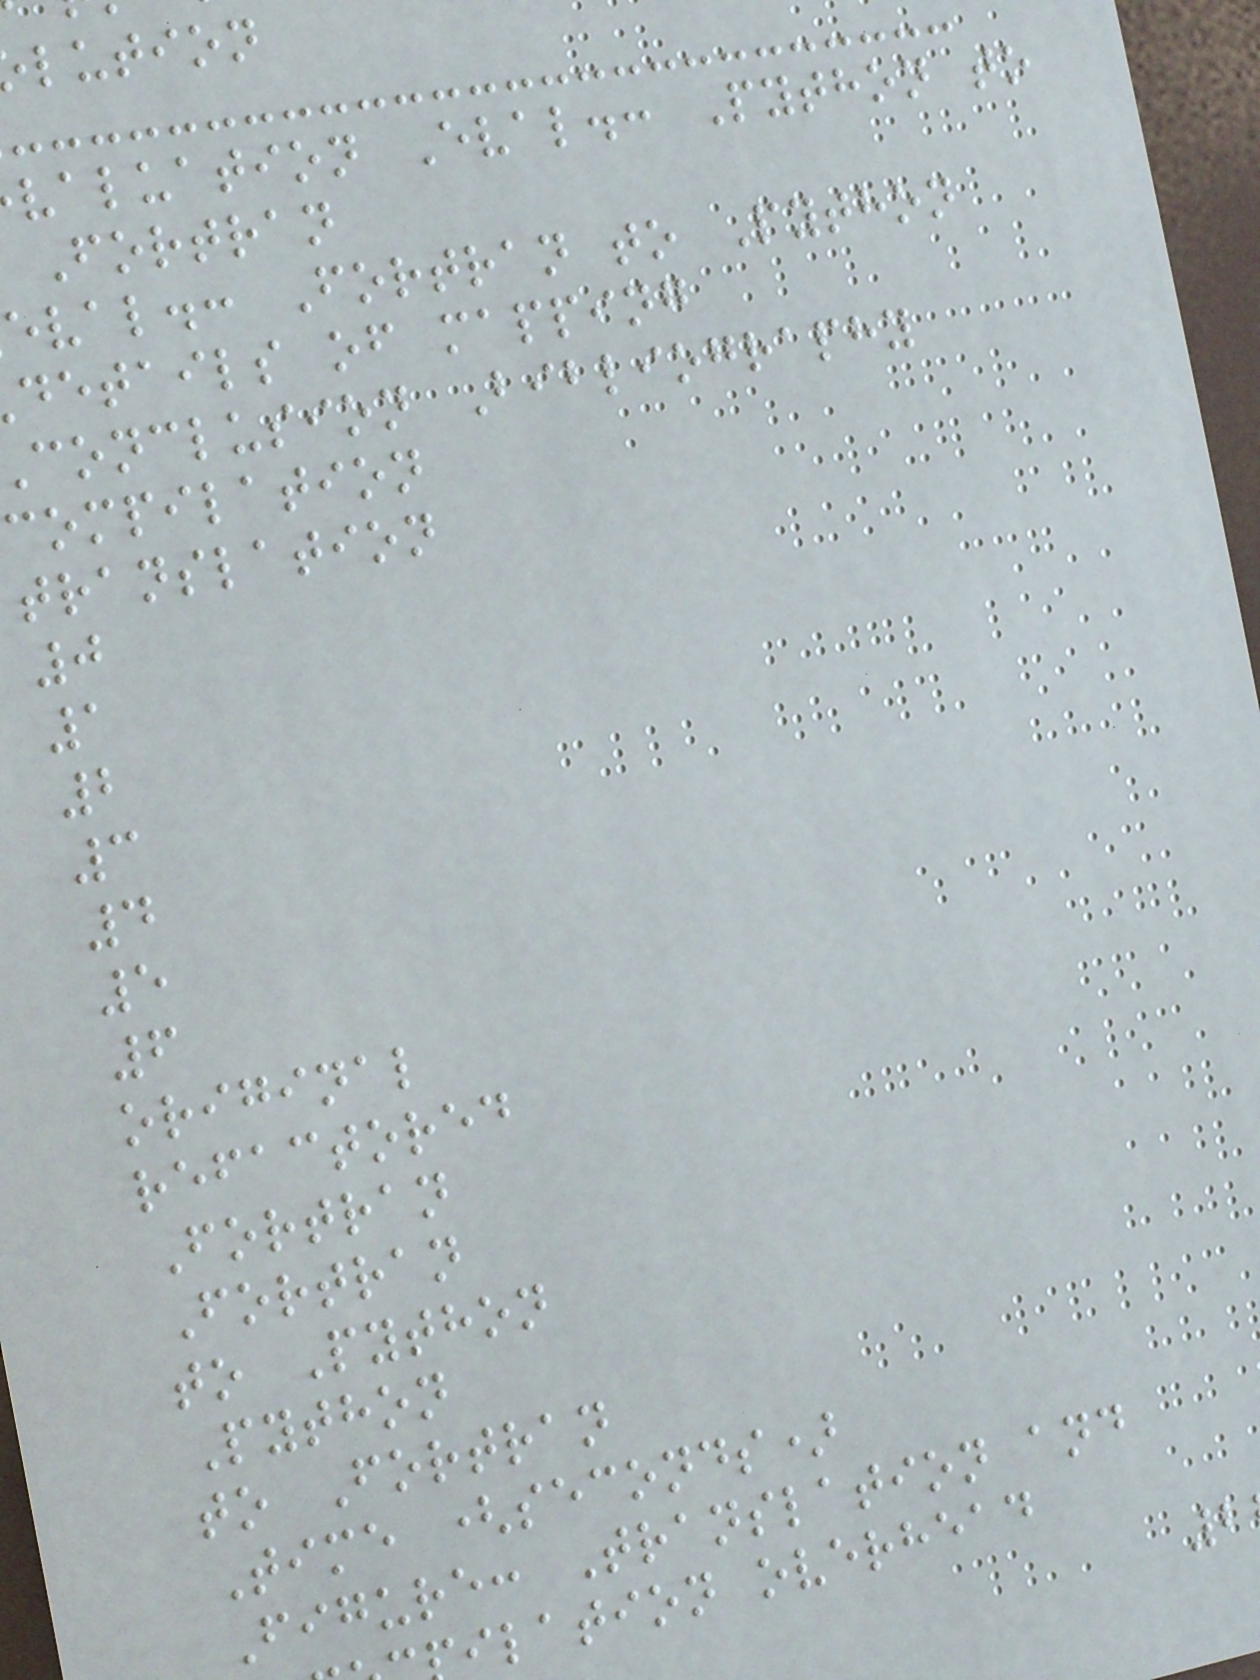lution
valuation Eval.: Python to
Fortran
eval.: Fortran to Python
details of mapping
conclusion Bibliography
compilation
translation
0
1
2
3
4
5
6
original
refactored
Fortran
Fortran
to Python
Python
to Fortran
Time (seconds)
Figure: Translation and
ilation overhead
